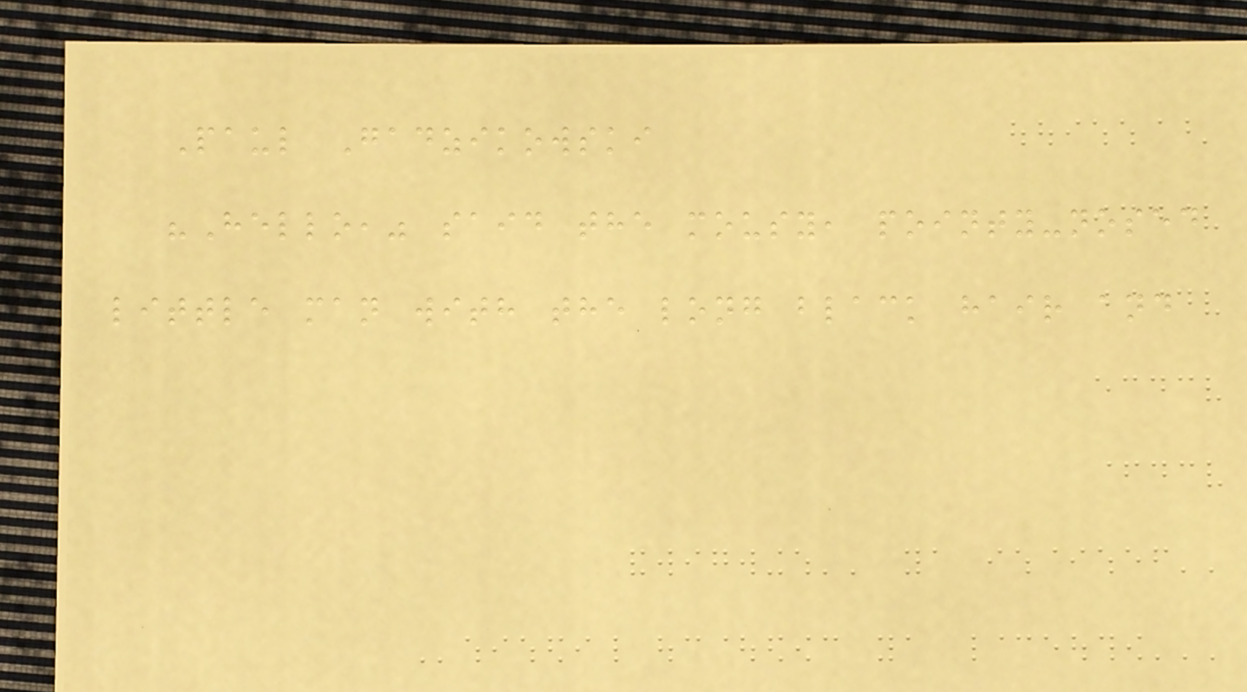Paul Gadzikowski
"Hello," said the mousy, pointy-nosed
little man with the long black hair and
